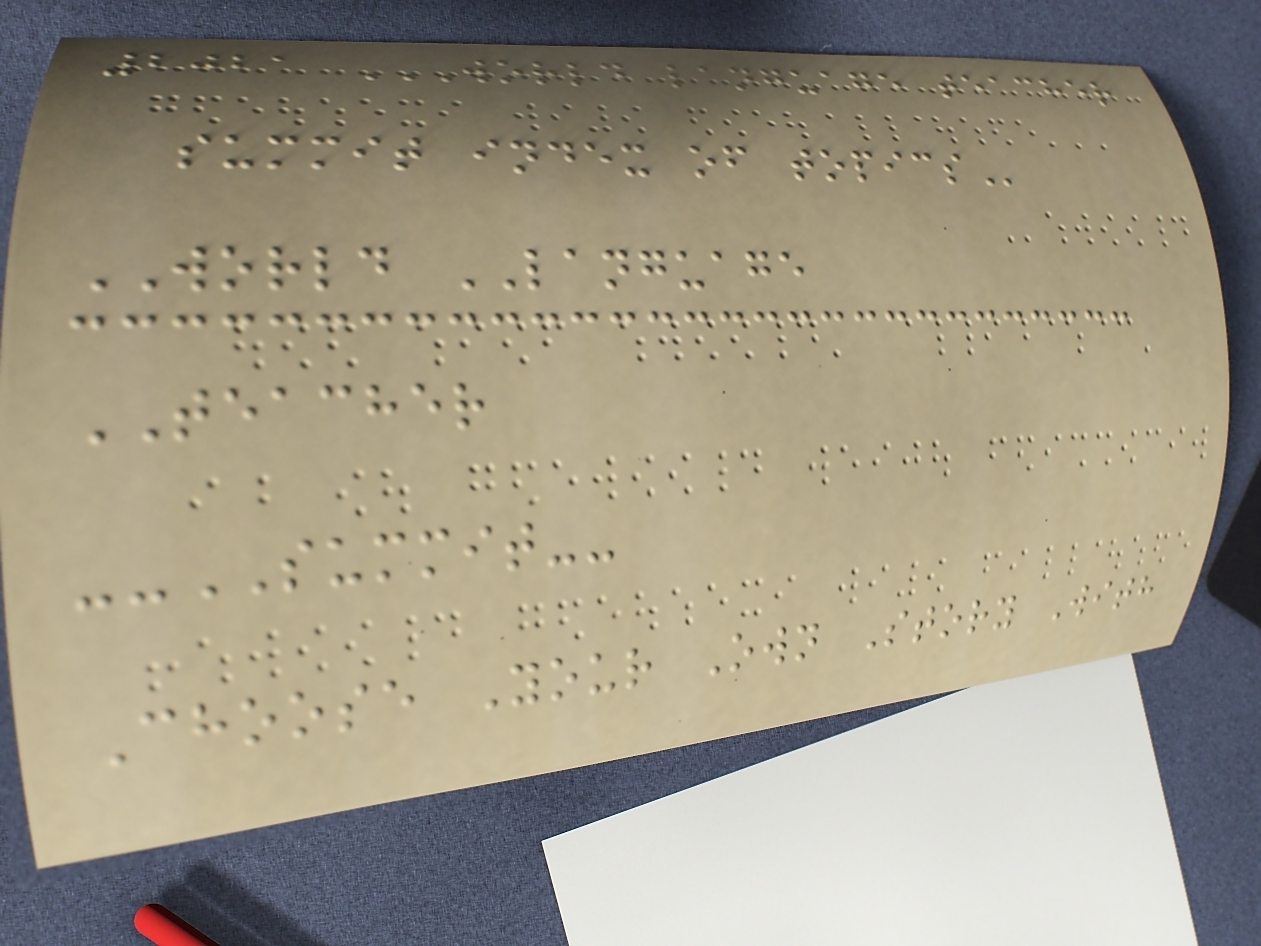2021 WORLD LANGUAGE TEACHER
SUMMIT INDEX OF TOPICS
WORLD LANGUAGE
TEACHER
--SUMMIT--
Choose Your Own Story With
